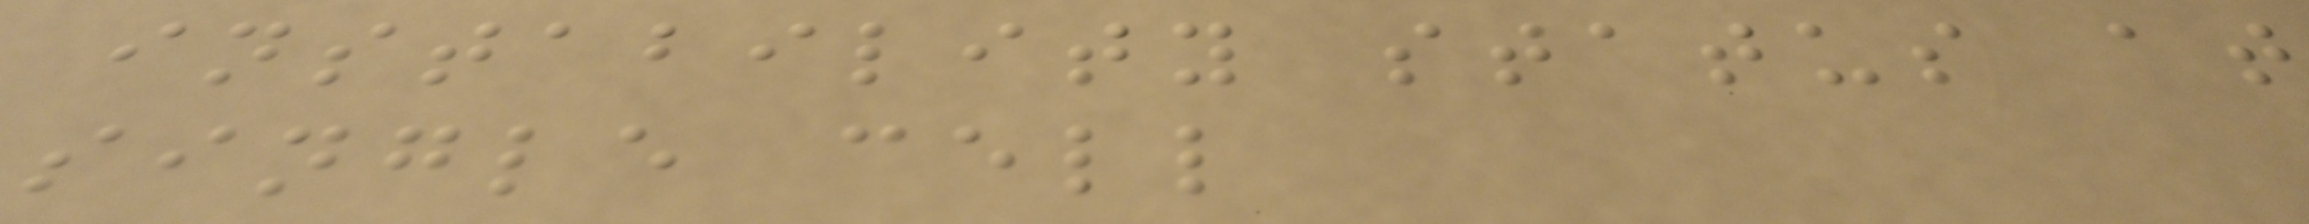instability status at
single cell
